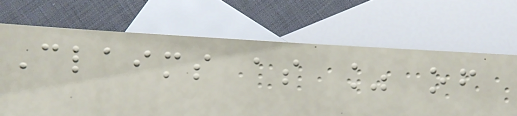Claims as % of
